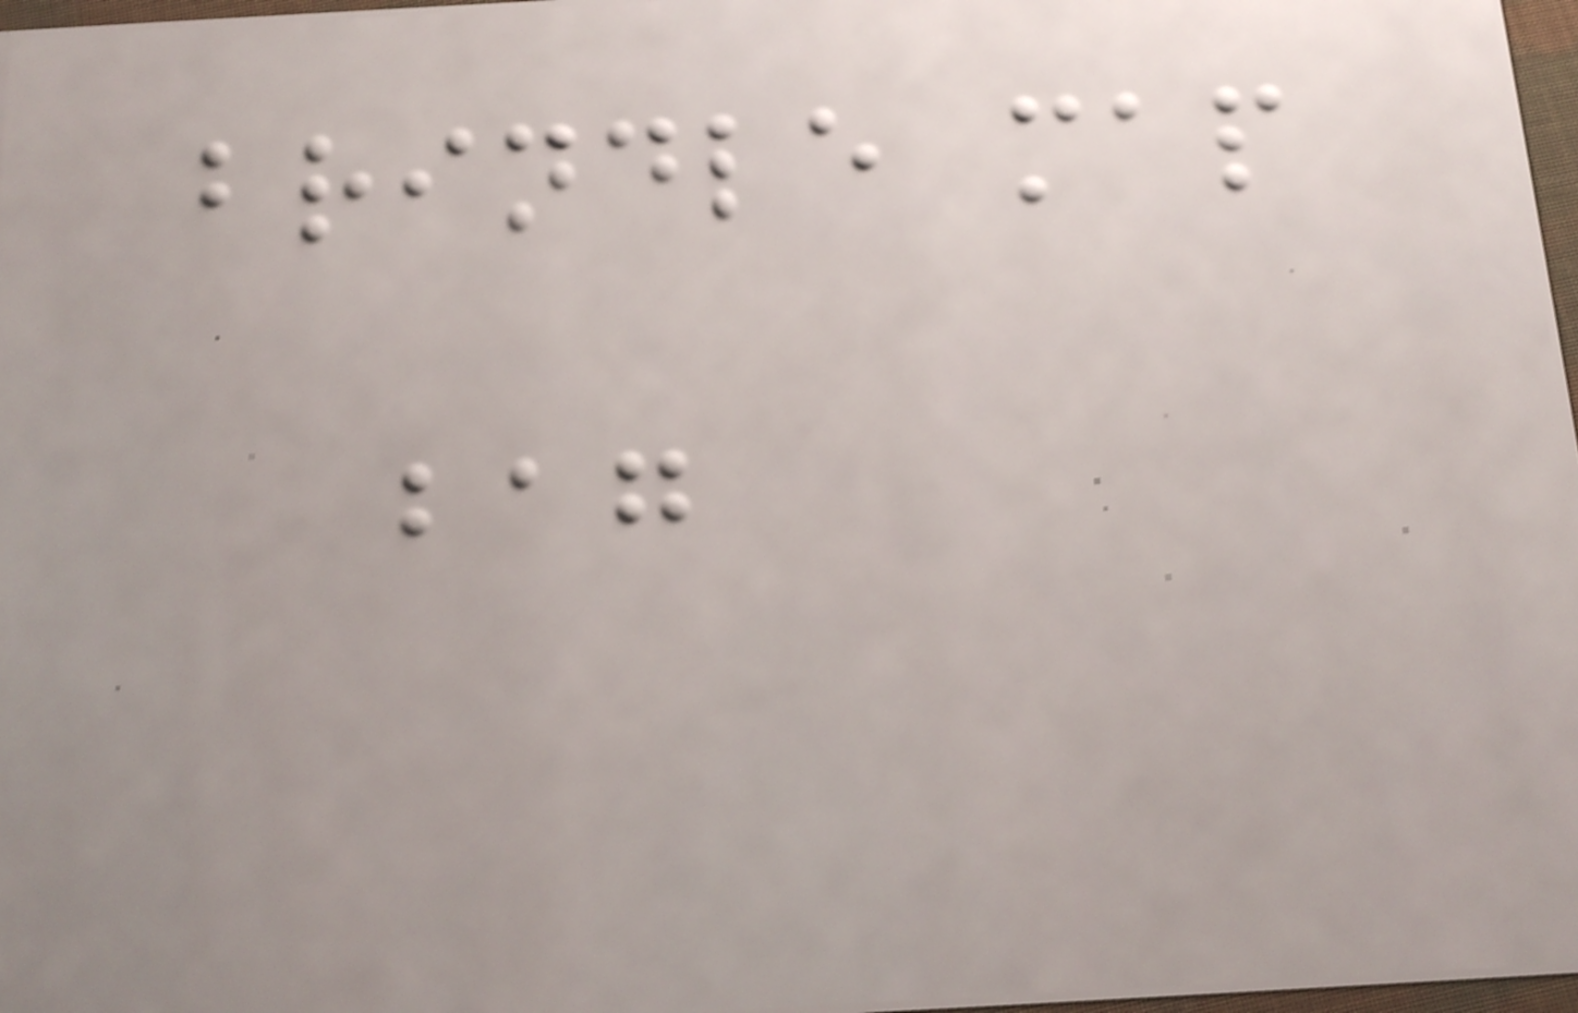brindle map
bag
